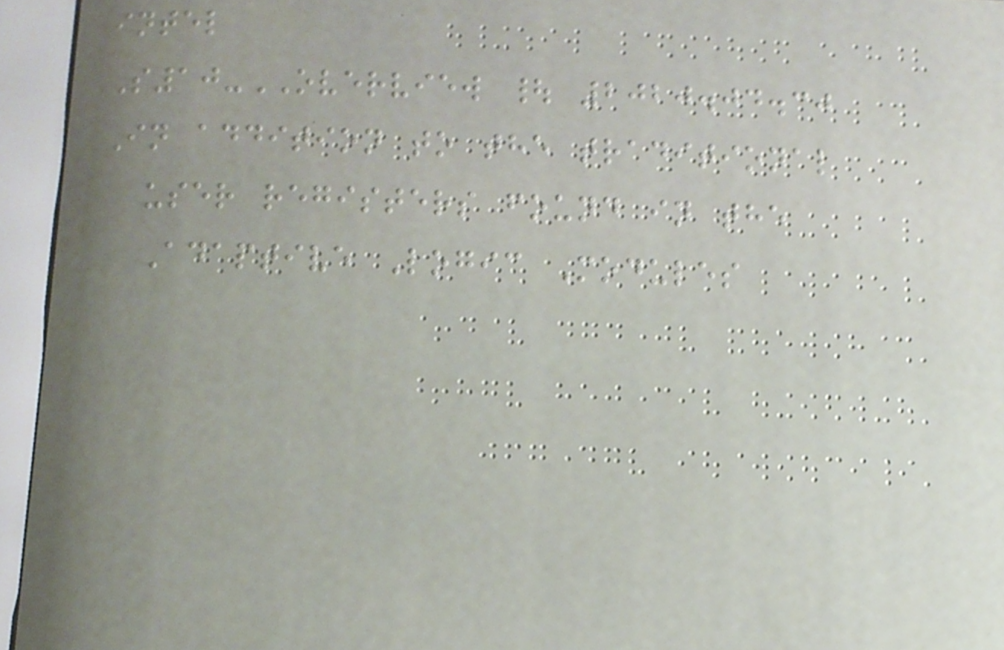intel
S10-OVERVIEW | 2020.04.30
In addition to the traditional
user registers found in the
Adaptive Logic Modules
